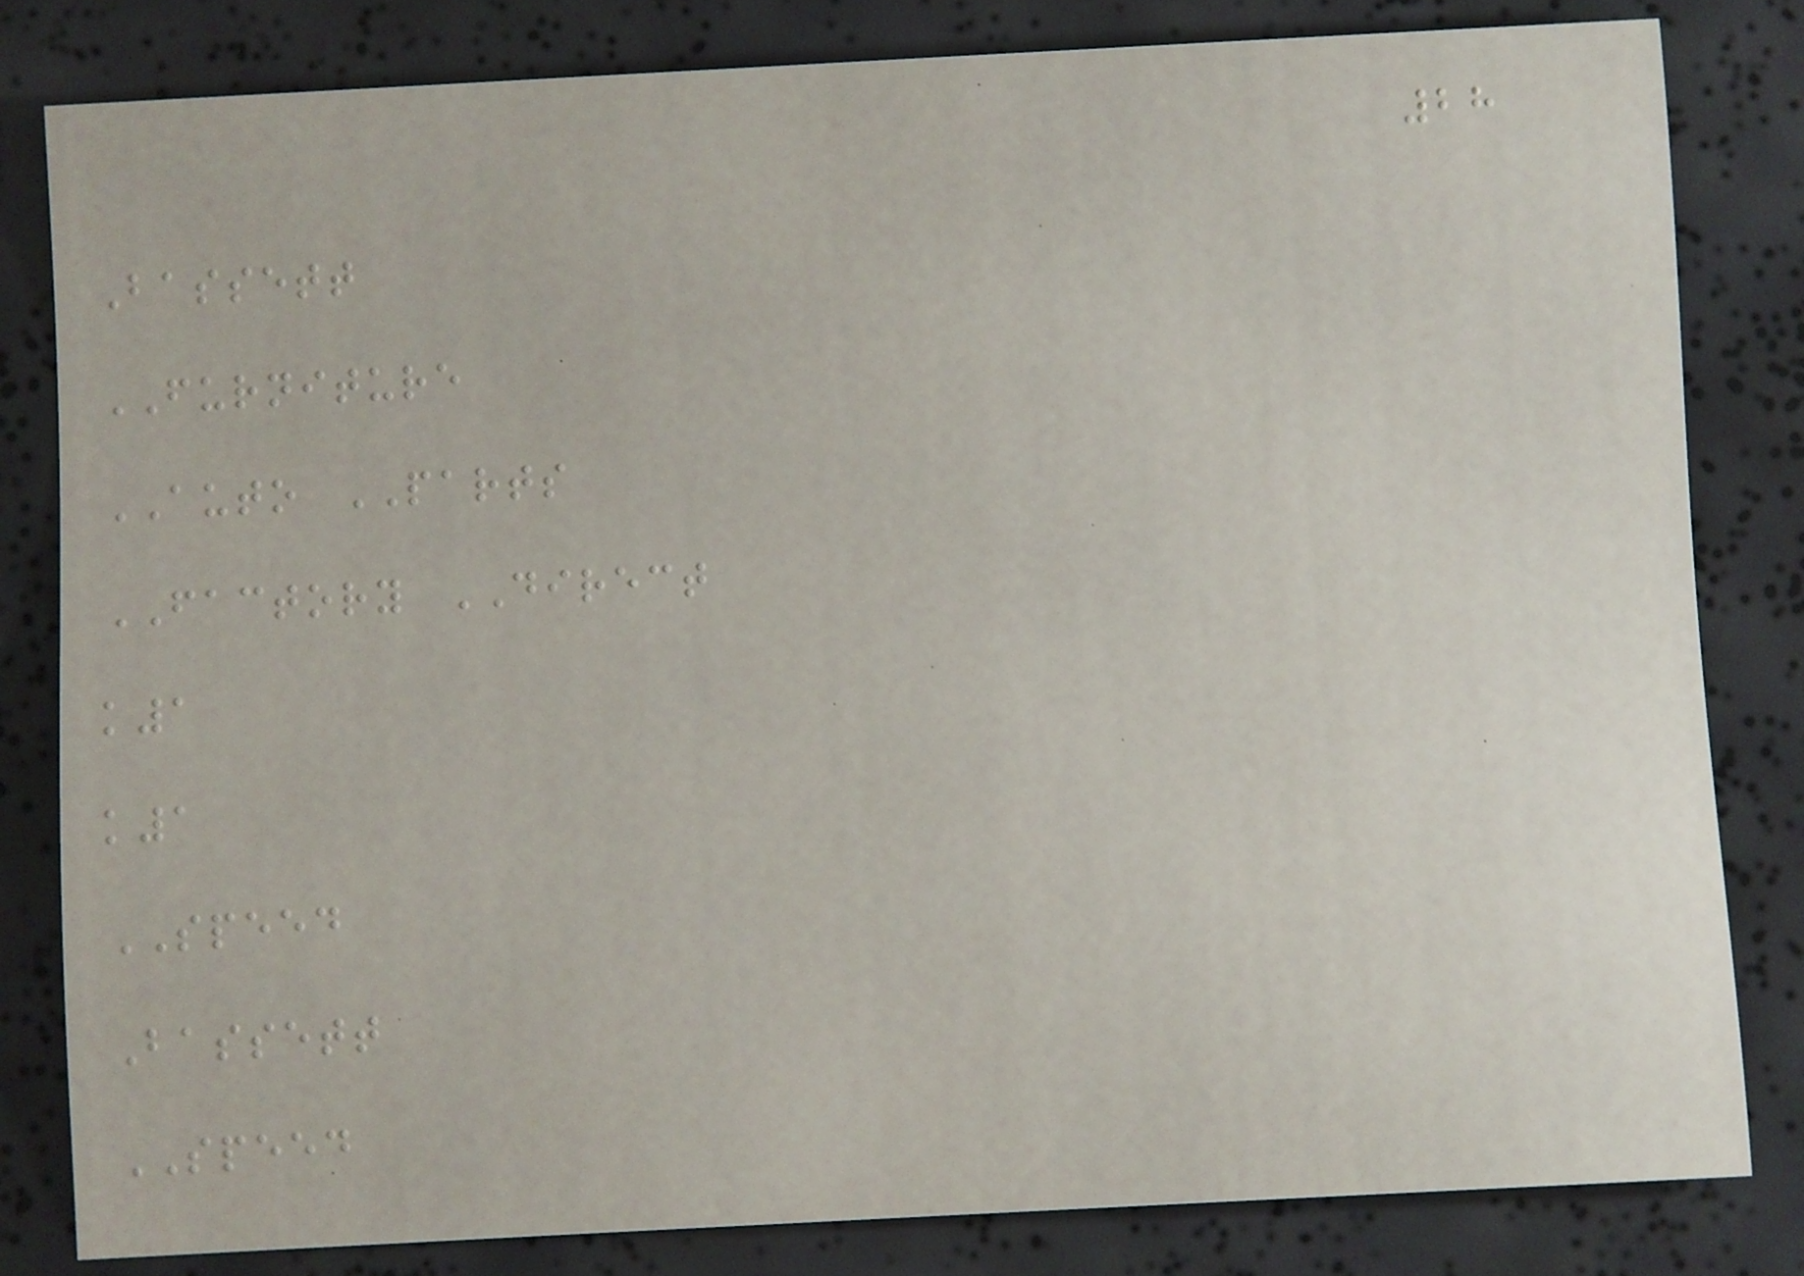28
Bassett
FURNITURE
AUTO PARTS
FACTORY DIRECT
k1
k1
SPEED
Bassett
SPEED
